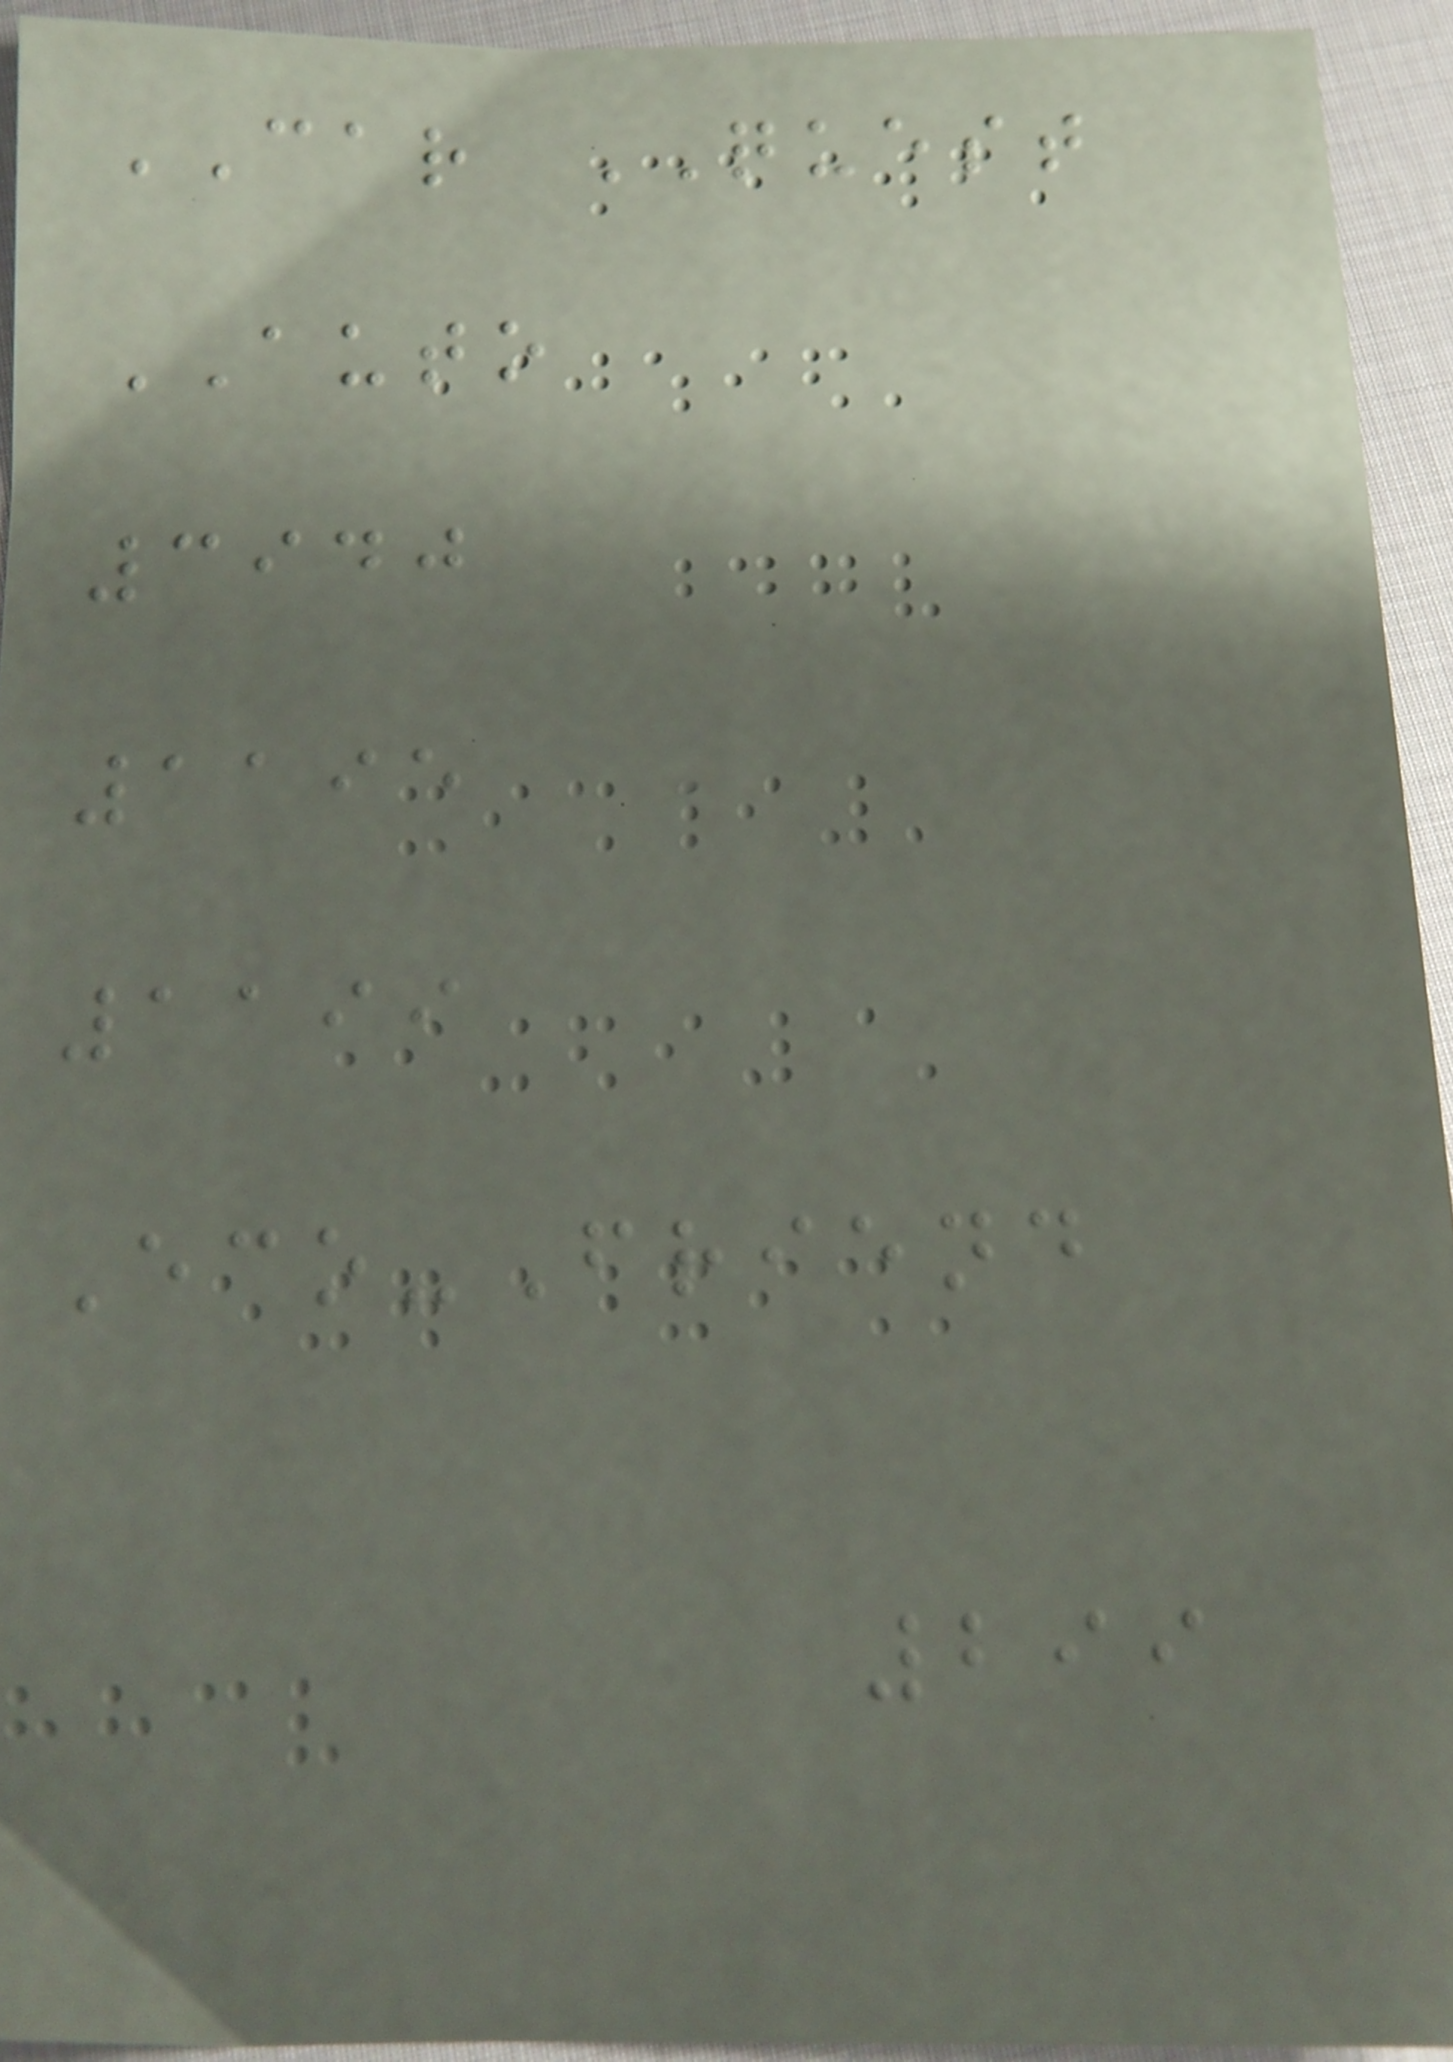CAR QUEST
AUTO
3940
1195
1199
Eco-Friend
299
